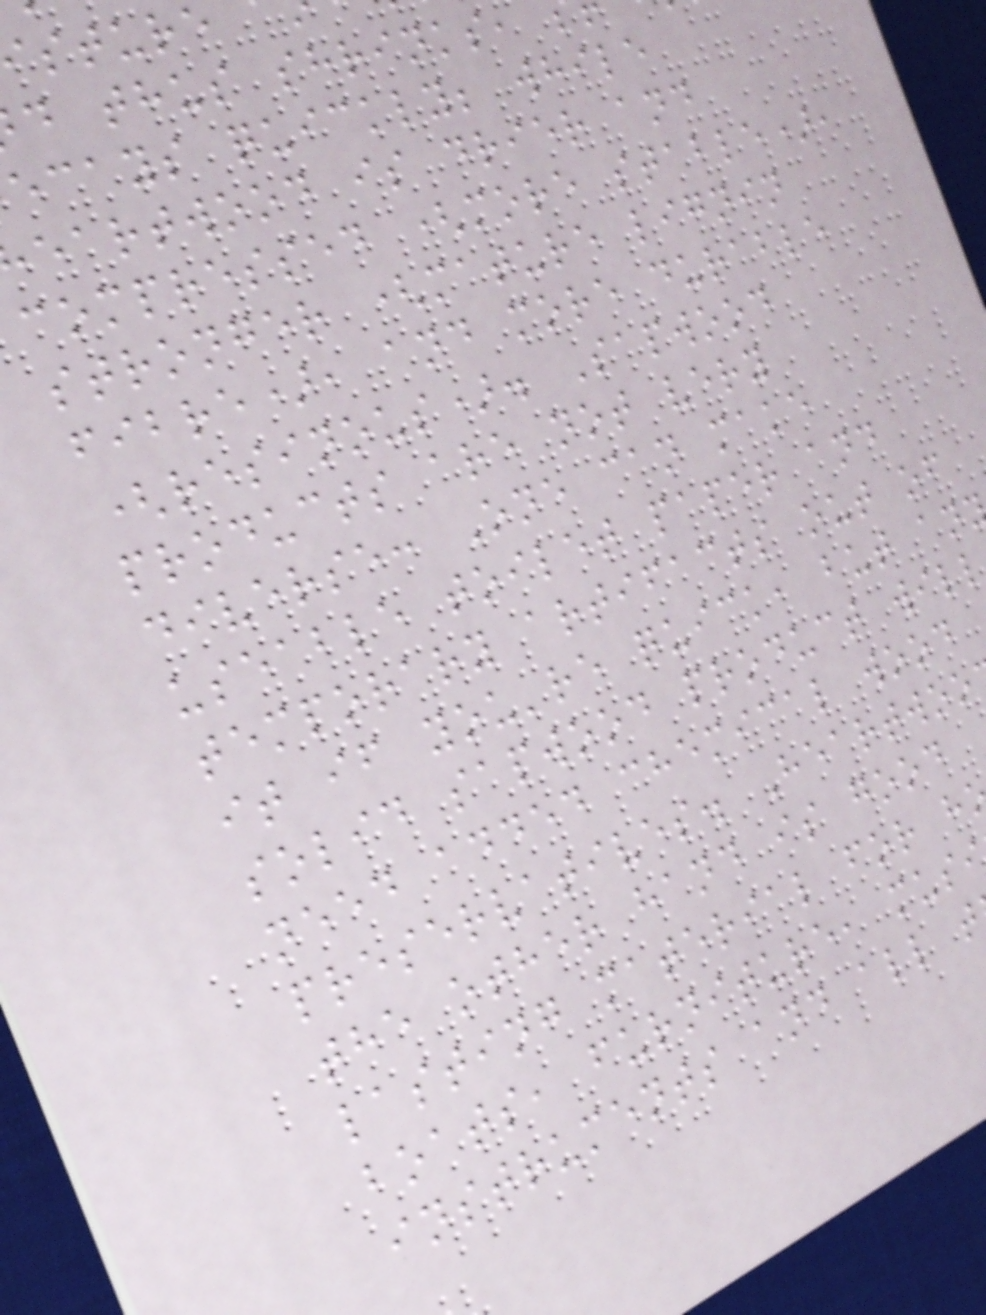d thus shrinks,
ecays quickly; while
eartwood is drier and
compressed (more stable),
stronger (mature lignin
fibre), and more durable
(resinous). Sapwood
products are not very
diverse: One can make
useable toilet paper and
temporary artifacts out of
it if you're quick, but an
solid sapwood product will
need added chemical wood
preservatives. Heartwoo
the other hand is good
lasting material for h
boats, furniture, mus
instruments and all t
